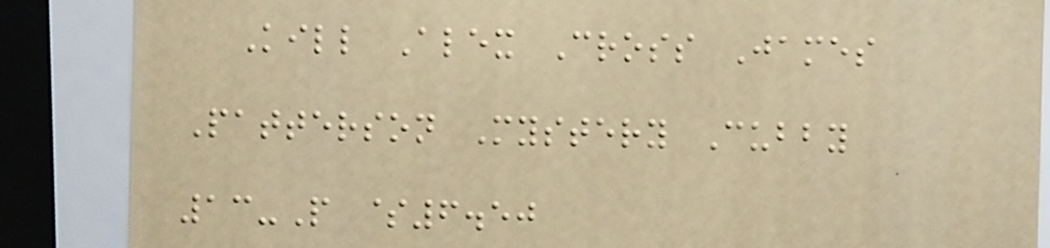Kill Alex Cross James
Patterson Mystery Cubby
13-P $6.50
